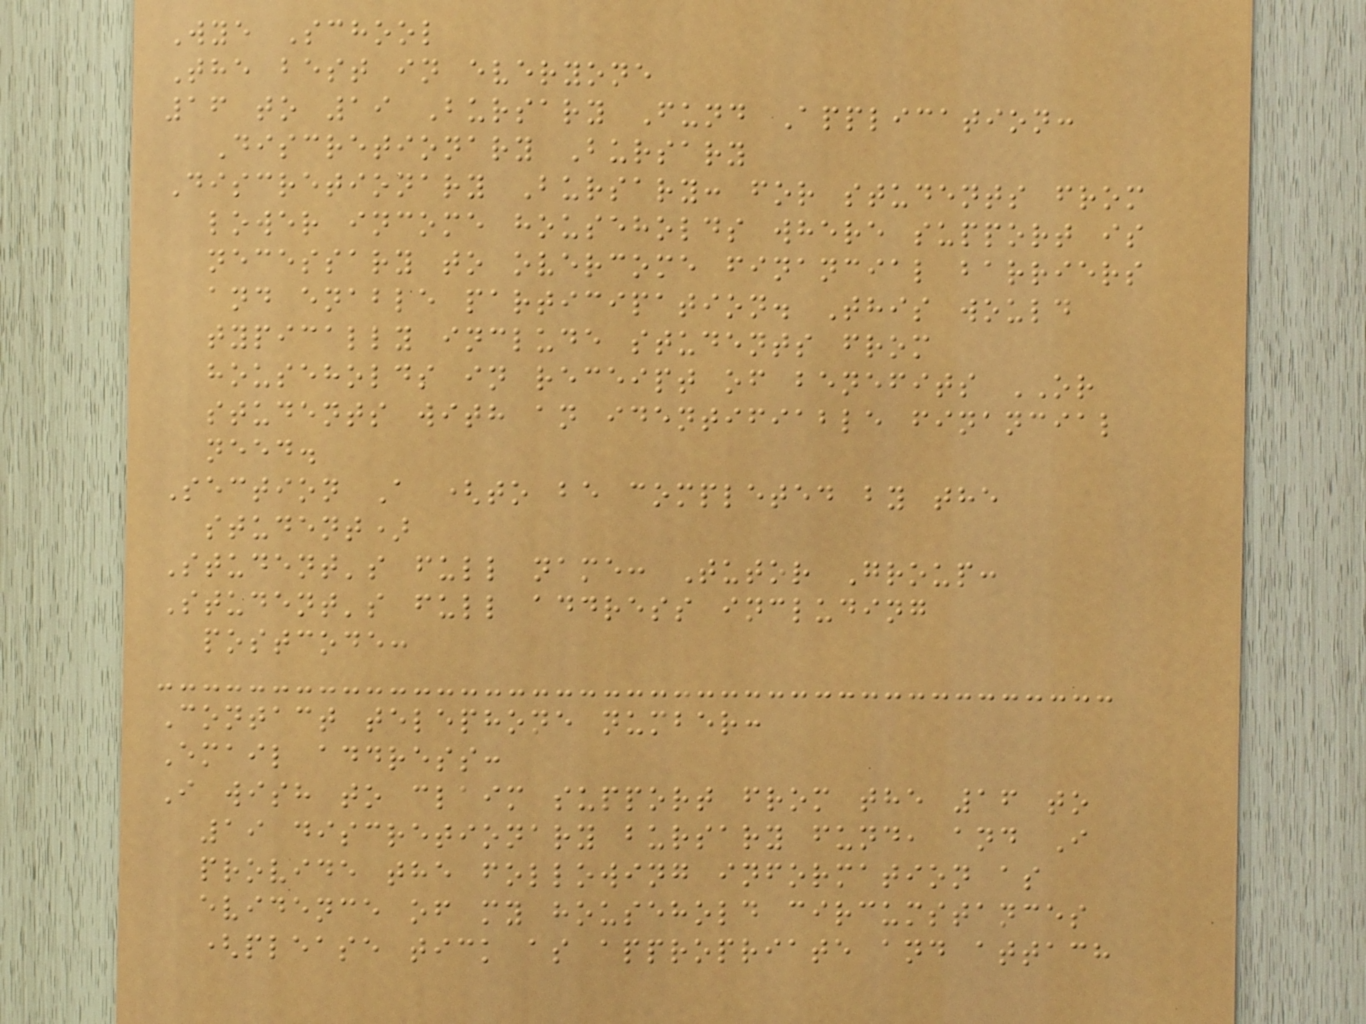Wye School
The best in everyone
16 to 19 Bursary Fund Application:
Discretionary Bursary
Discretionary Bursary: for students from
lower income households where support is
necessary to overcome financial barriers
and enable participation. This would
typically include students from
households in receipt of benefits OR
students with an identifiable financial
need.
Section A (to be completed by the
student)
Student's full name: Tutor Group:
Student's full address including
postcode:
Contact telephone number:
Email address:
I wish to claim support from the 16 to
19 discretionary bursary fund, and I
provide the following information as
evidence of my household circumstances
(please tick as appropriate and attach
